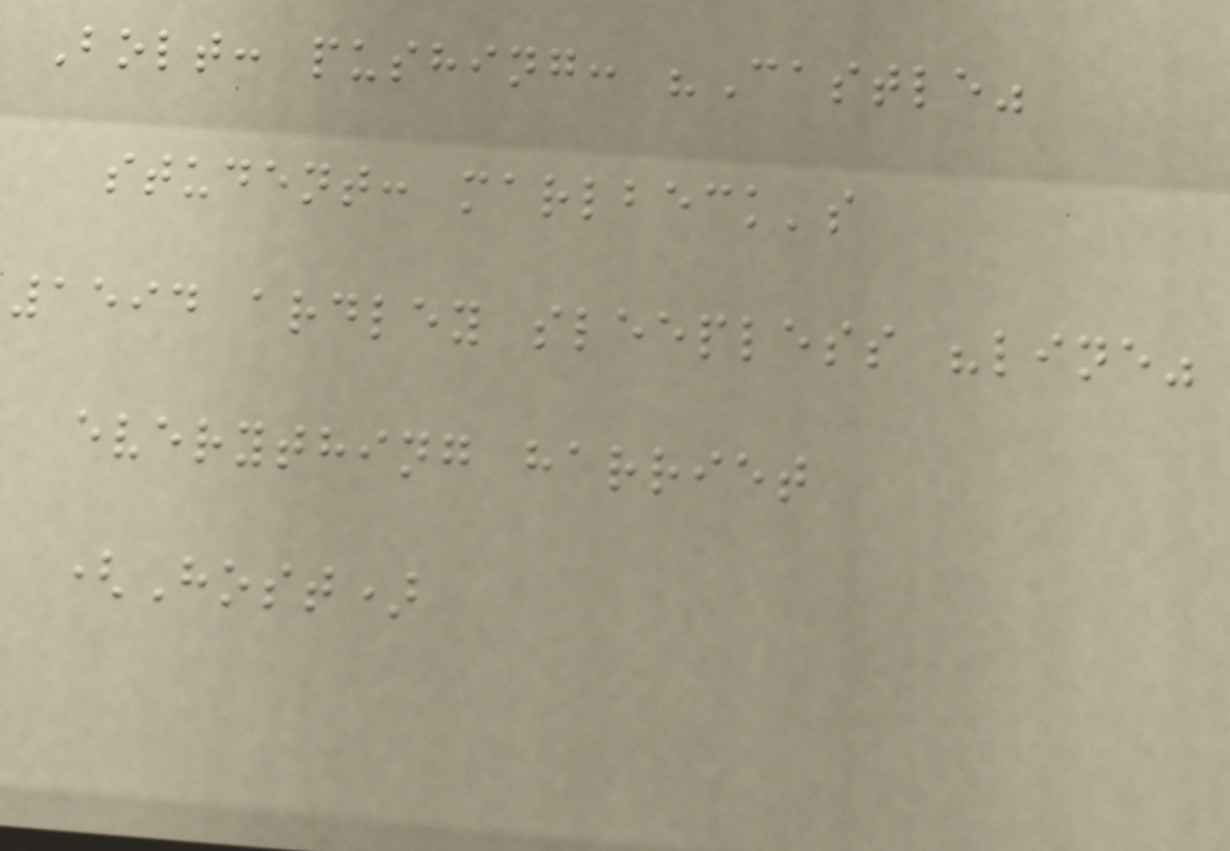Bolt: pushing: "Castle"
student: marlbeck's
1594 ardley sleepless "line"
everything harriet
(Host)
